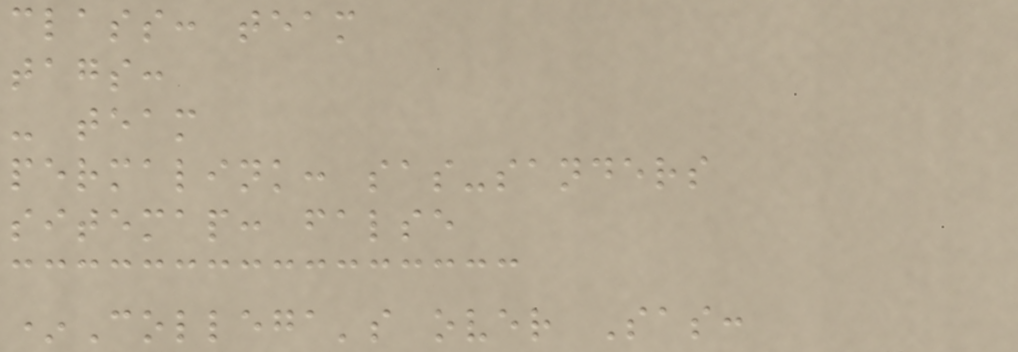class: team
tags:
- team
permalink: sas-sanders
sitemap: false
*Collega's over Sas:
